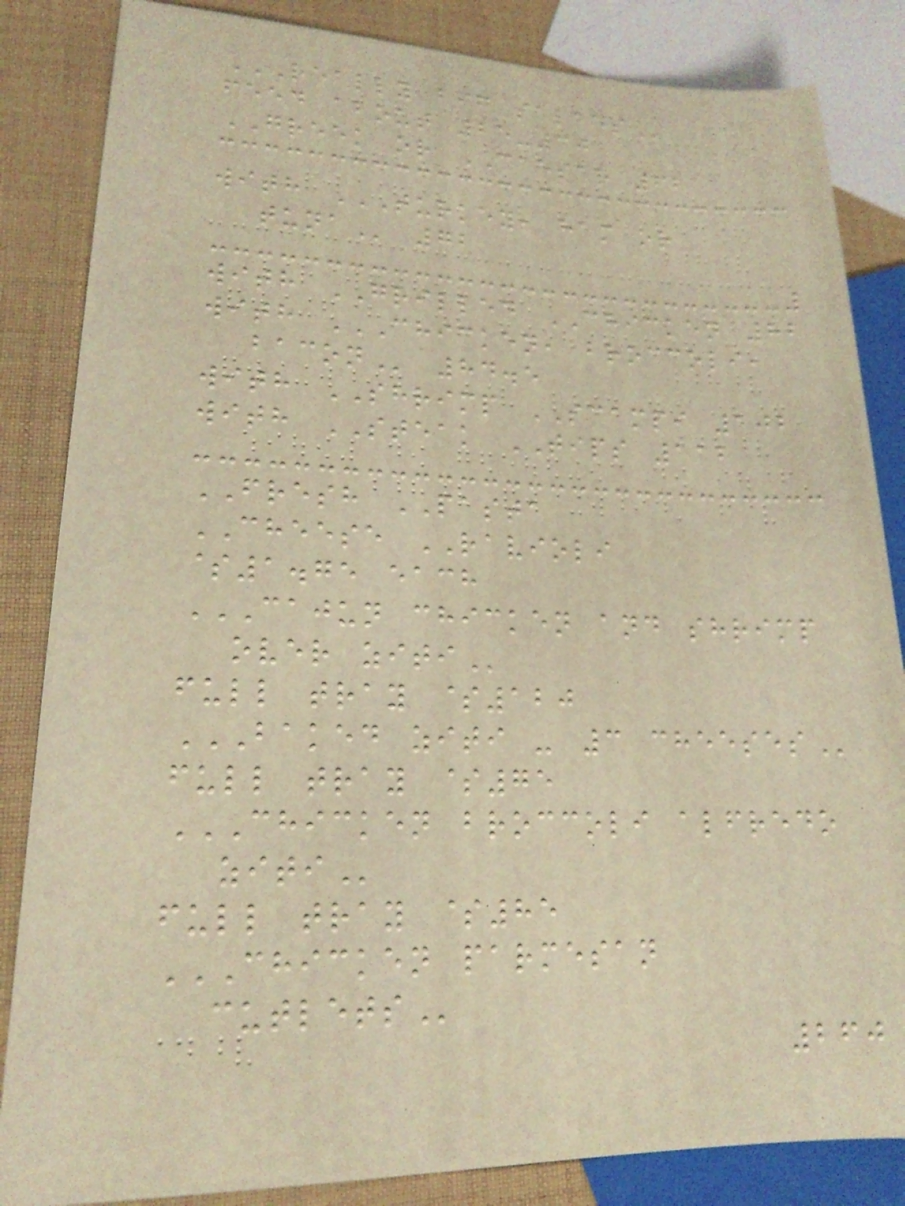REALLY BIG SALADS
feed about 25-30
GREEK or CAESAR 62
with TURKEY, HAM OR
TUNA 72
with GRILLED CHICKEN 82
with CHICKEN, BROCCOLI,
BACON 84.5
with SHRIMP SCAMPI 102
with STEAK TIPS 112
FRESH PASTA
CHEESE RAVIOLI
$1.75 each
CAJUN CHICKEN AND SHRIMP
OVER ZITI
full tray $120
BAKED ZITI - 3 CHEESES
full tray $75
CHICKEN BROCCOLI ALFREDO
ZITI
full tray $85
CHICKEN PARMESAN
CUTLETS
260
